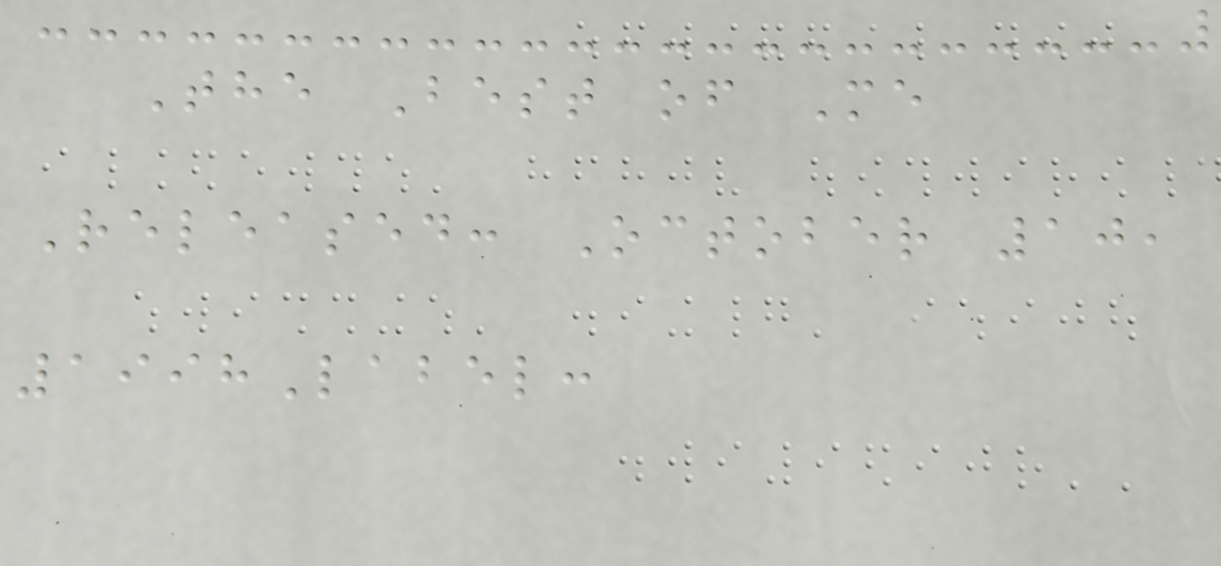The Best of Me
Released: October 10,
1998Label:
